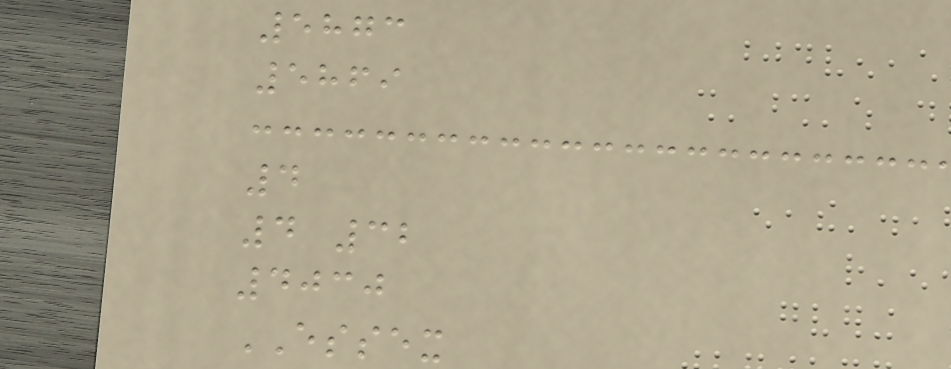5873
5869
4
4 32
4030
ESSEX
